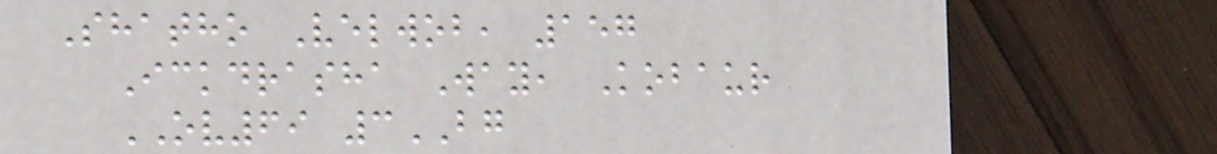Shatho Velwob, 157
Ickdrasha Way, Kobaur
OV69 3BG
